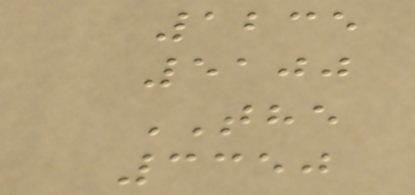1235
5100
THE
3350
